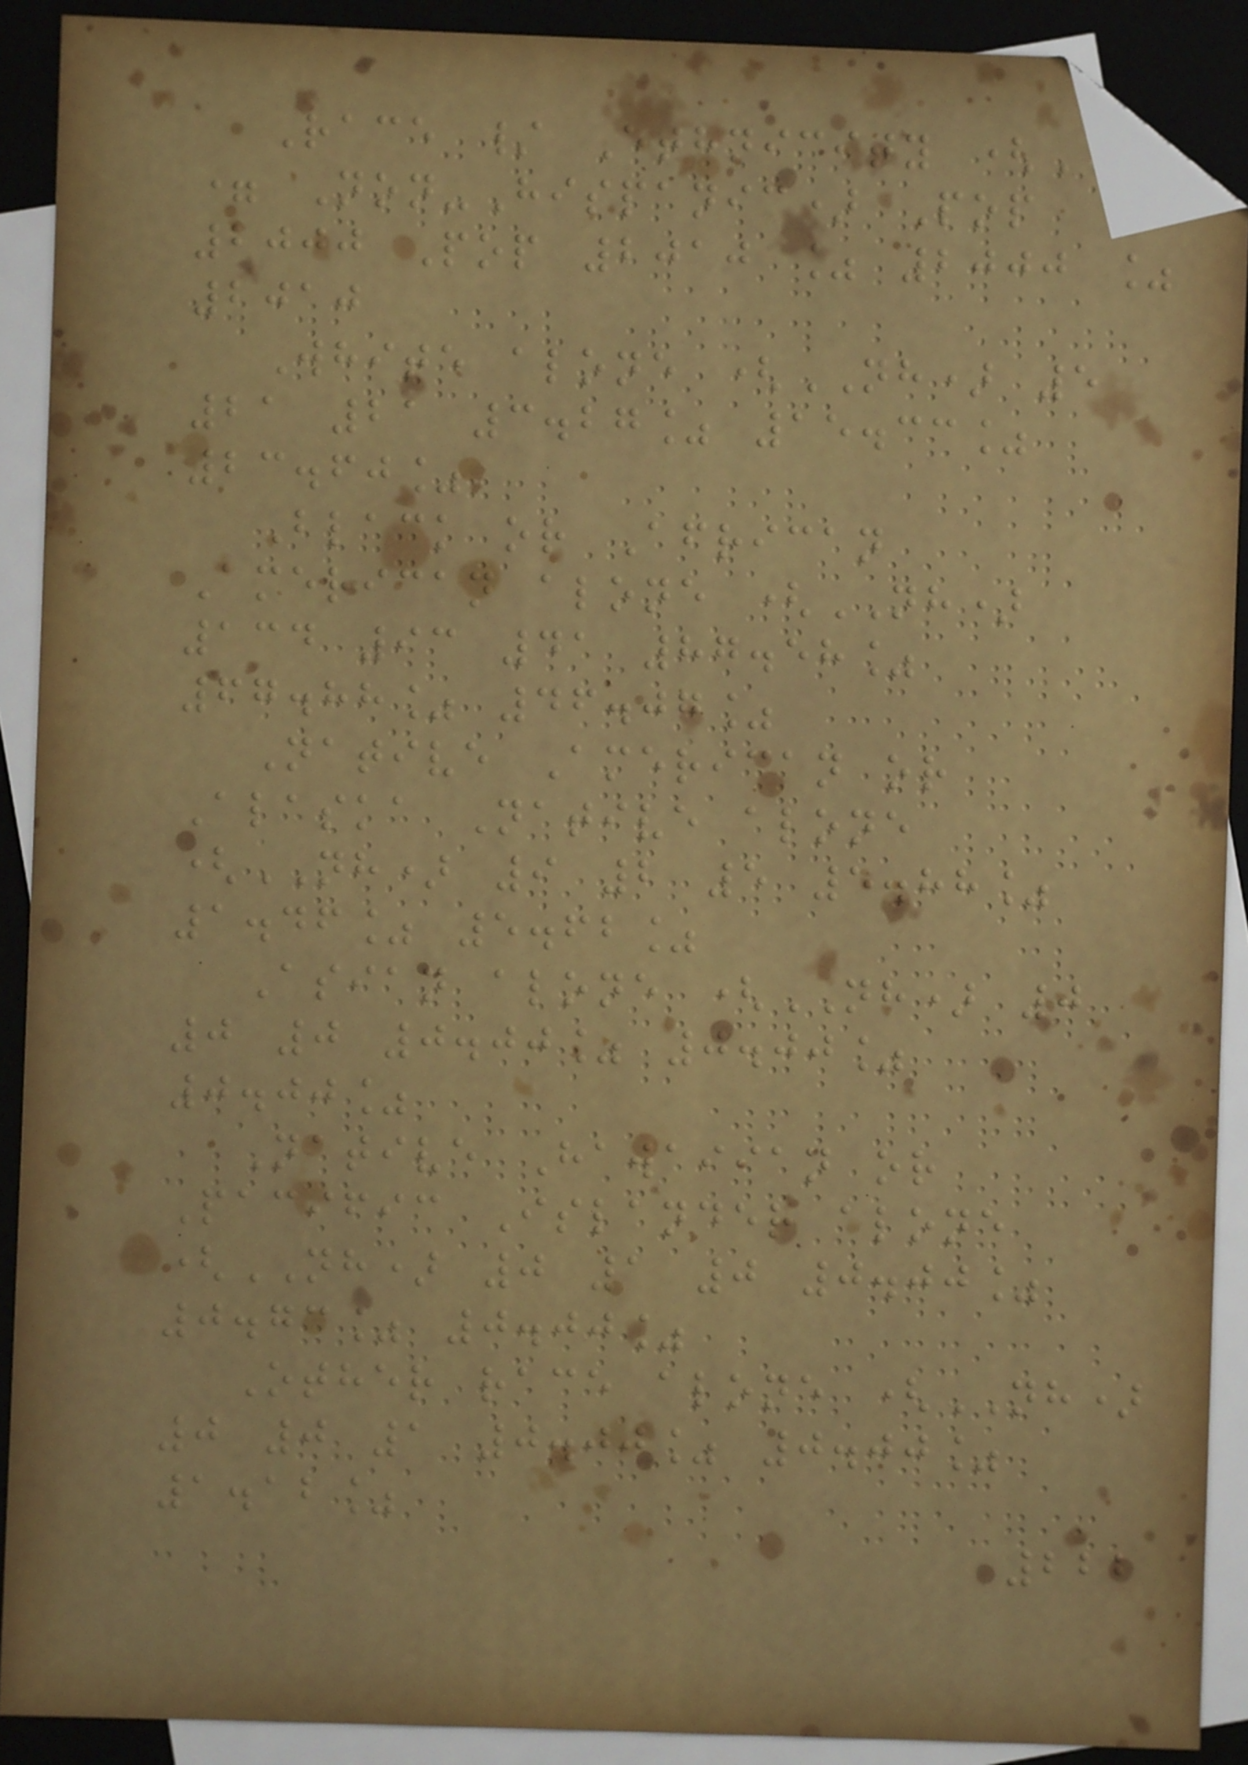Race / Ethnicity (NH
= Non-Hispanic) Pop
2000 Pop 2010 % 2000 %
2010
White alone (NH) 5
21 21 3.27% 15.33%
23.60%
Black or African
American alone (NH)
134 93 41 87.58%
67.88% 46.07%
Native American or
Alaska Native alone
(NH) 9 2 5 5.88%
1.46% 5.62%
Asian alone (NH) 0
0 0 0.00% 0.00%
0.00%
Native Hawaiian or
Pacific Islander alone
(NH) 0 1 0 0.00%
0.73% 0.00%
Other race alone (NH)
0 0 1 0.00% 0.00%
1.12%
222
